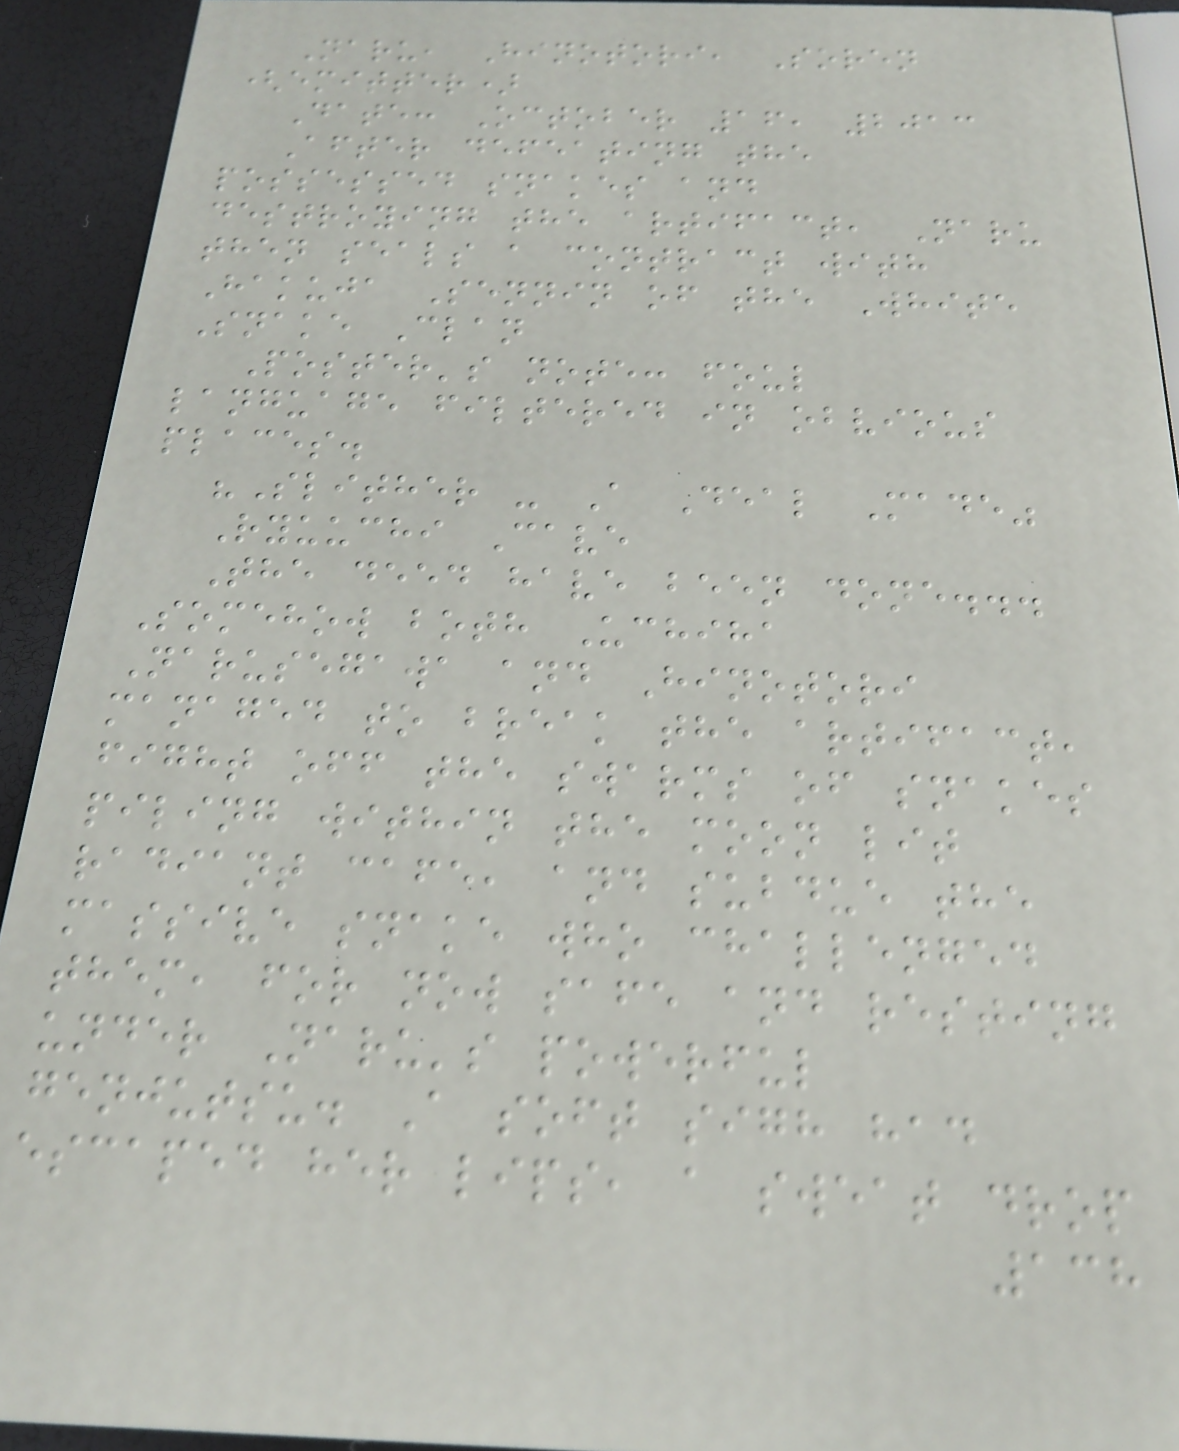Naru, Hinotori, Soren
(emitter)
Date: October 16, 2013
After defeating the
possessed snakes and
destroying the artifact, Naru
then seals a contract with
Hakuja Sennin of the White
Snake Clan
Poster's note: foul
language filtered in obvious
places.
"Slither - A Deal Made"
Ryuuchi Cave
The deed have been done...
Somehow both Uchiha
Narusegawa and Hinotori
managed to break the artifact,
fight off the swarms of snakes
piling within the moon lit
radiant cafe, and subdue the
massive snake who challenged
them, for now safe and resting
under Naru's powerful
genjutsu. A soft sigh had
escaped her lips, a sweat drop
138
